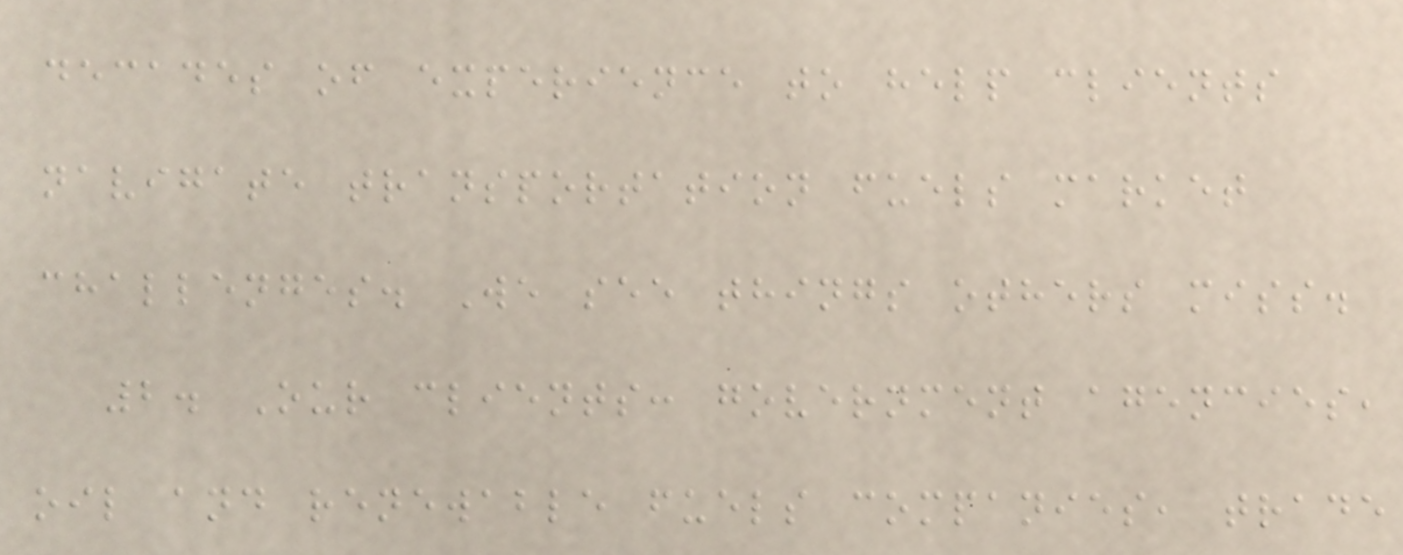decades of experience to help clients
navigate transportation fuels market
challenges. We see things others miss.
2. Our clients: government agencies,
oil and renewable fuels companies, trade
